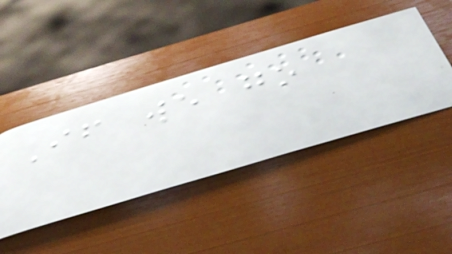If we go
